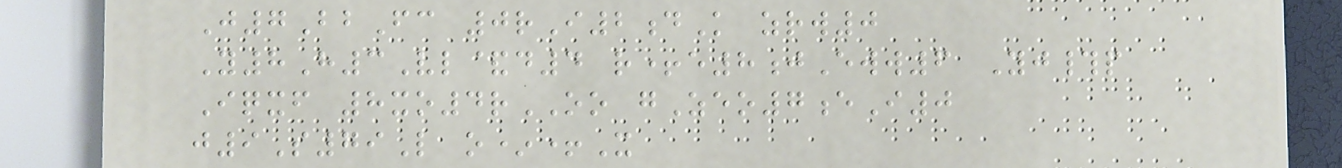J7BbFc 0rI2dK zrw0
Y8H3Vl&d4 r+e8jEww6 Yj#p
Iqxf 8xo4rOO gZeo7eI0
j9S79L o*+X
